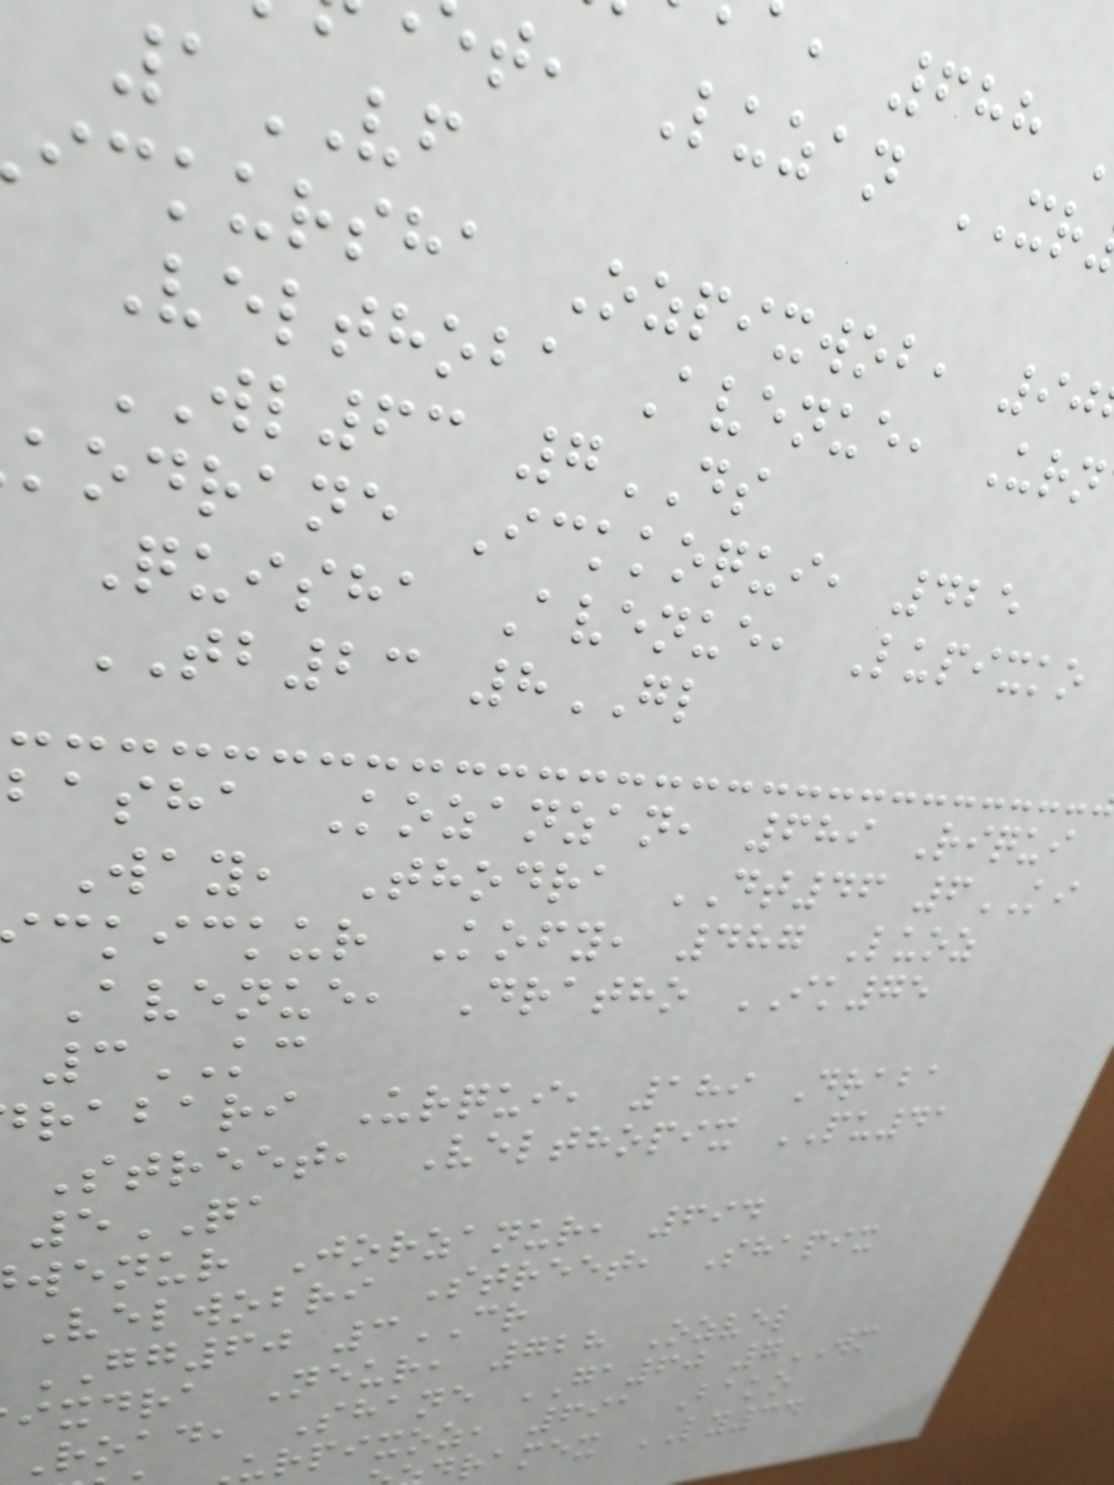t, Luzan XR
1VF
ickursha Ozpixwob, 90
Velthoba Avenue, Urn
WL63 7DS
kodrane Ickkoqui, 425
Quisha Avenue, Lupixko
TB23 8GL
basha Kozanzan, 689 Riqui
Way, Thodra DT46 6KI
ckickur Kofy, 487 Luoz
Avenue, Dratho IK75
3KC
rabari Urqui, 189 Draba
Street, Velthopix PU41
5QA
wenur Jorzanur, 694
Velwobri Street, Shapix
GG60 3CR
ixdra Neur, 728 Ozvel
Road, Shane GA60 7WM
urpixoz, 691 Bako
ramex LY34
